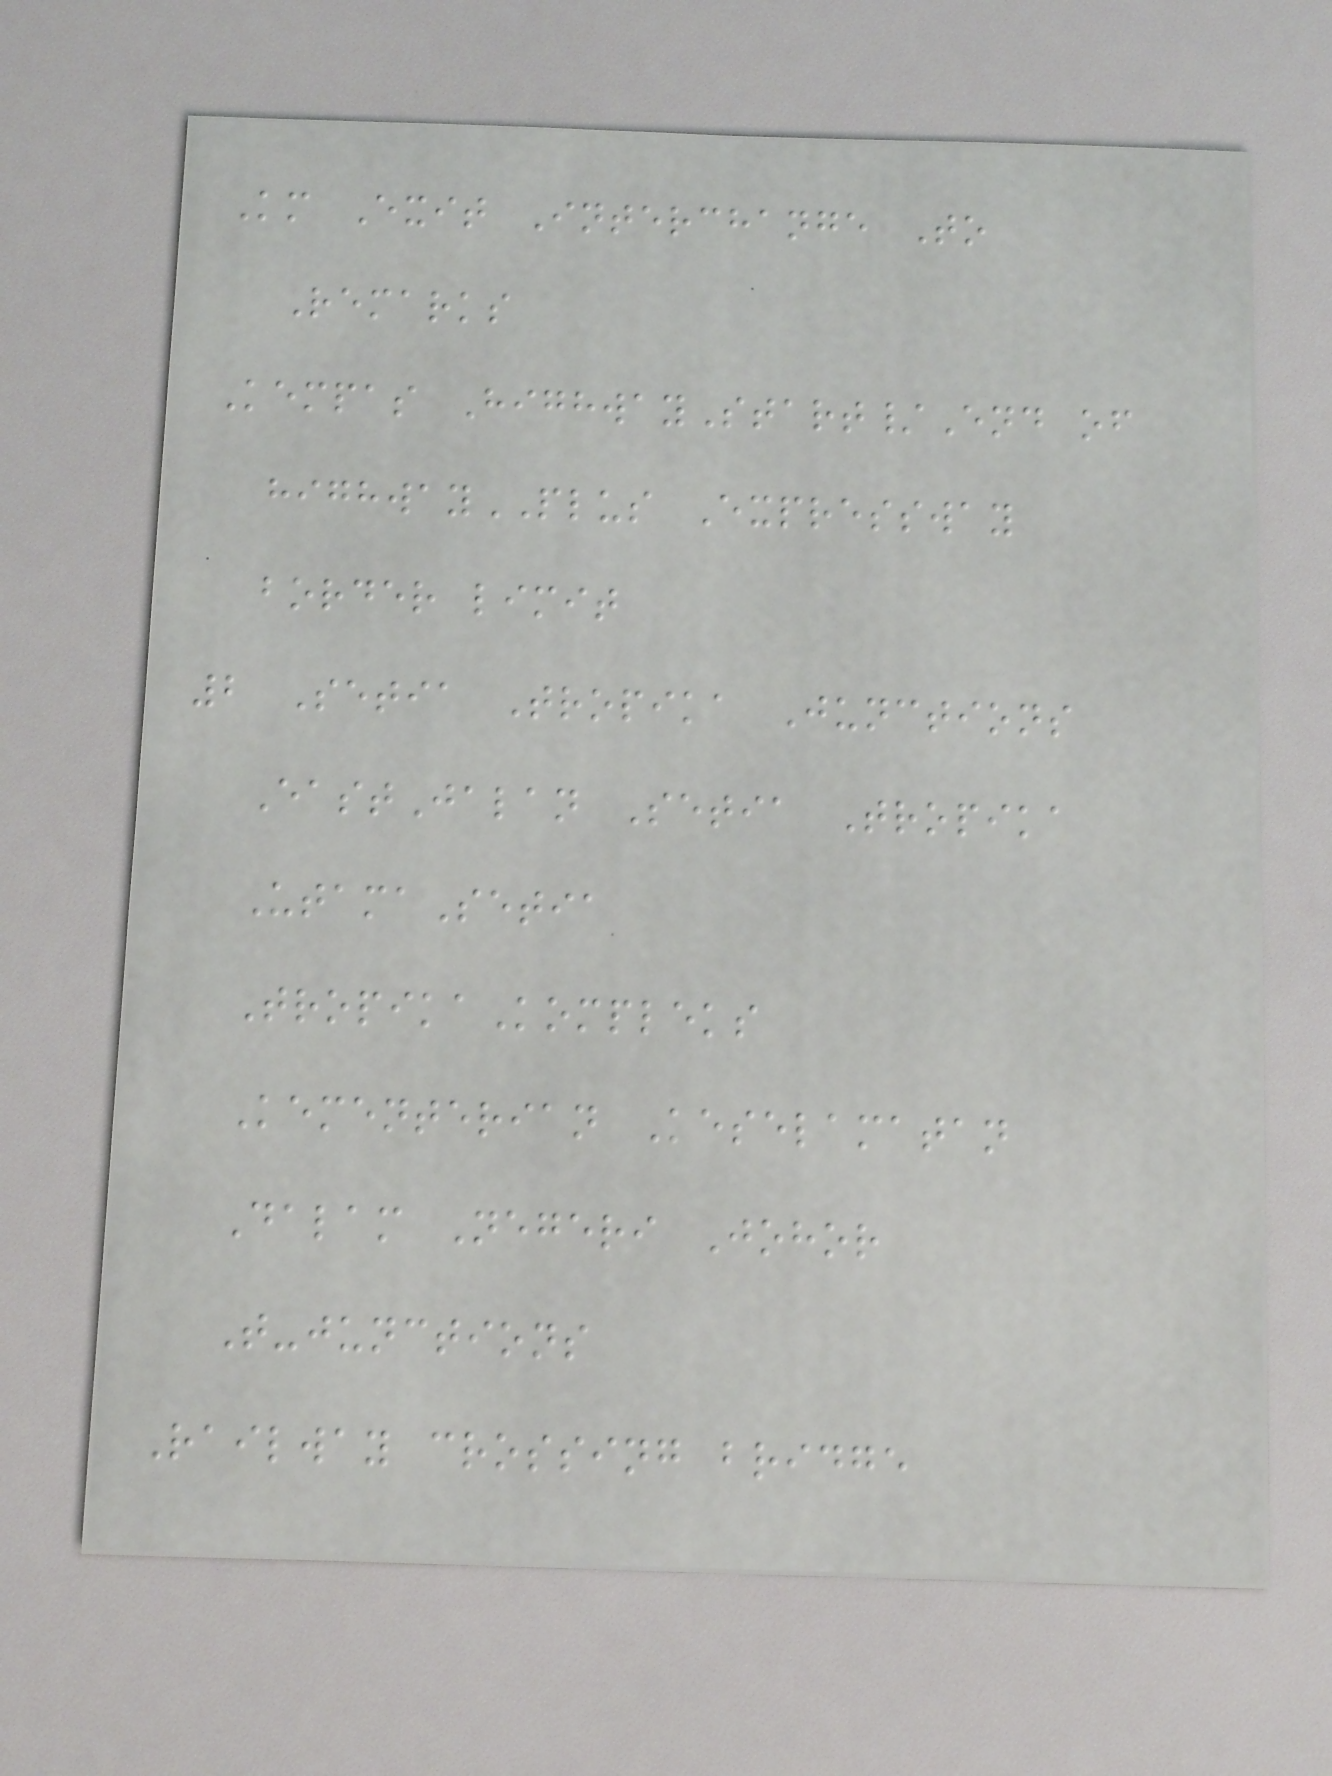Km Exit Interchange To
Remarks
Kempas HighwayStart/End of
highwayPLUS Expressway
border limit
2 Setia Tropika Junctions
EastJalan Setia Tropika
UtamaSetia
TropikaKompleks
Kementerian Keselamatan
Dalam Negeri Johor
T-junctions
Railway crossing bridge
